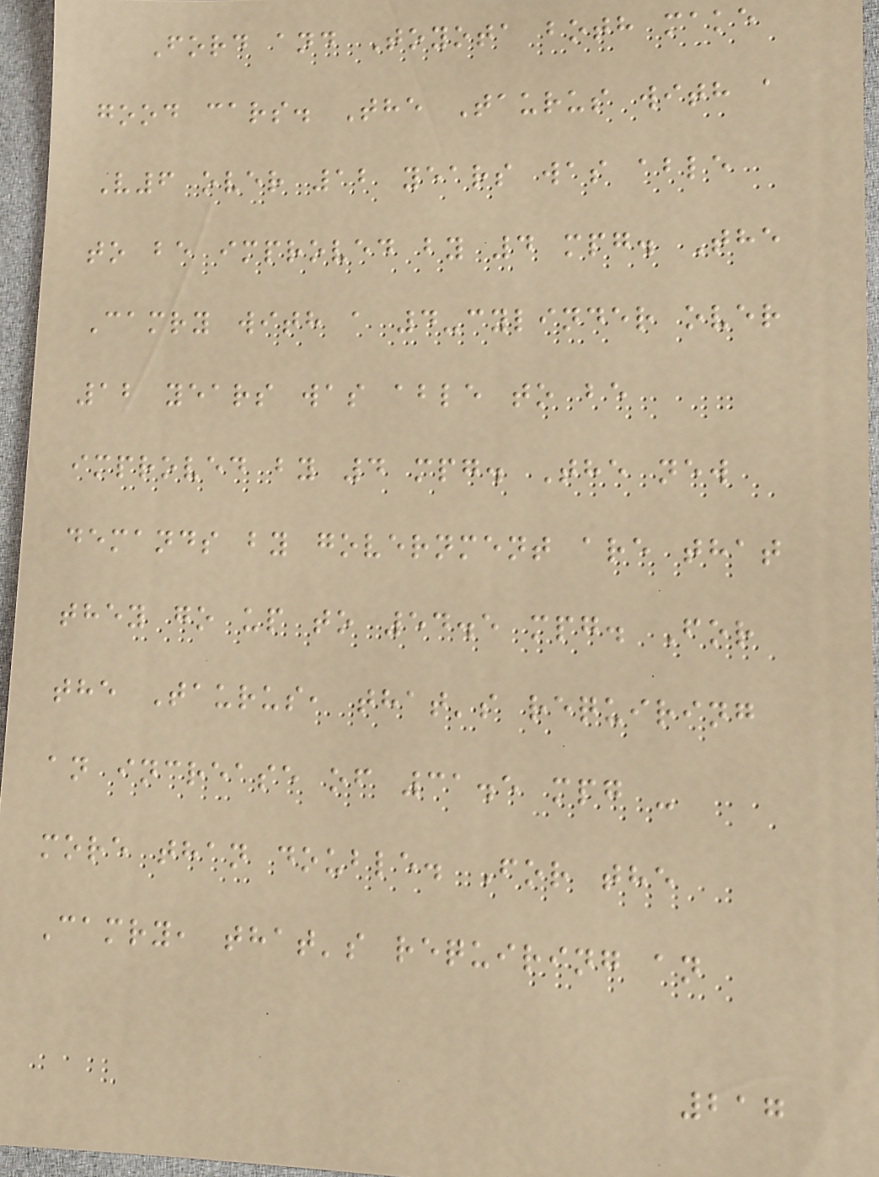Ford and Toyota both make
good cars. The Taurus with a
V6 over 12 years was able
to be improved by 4 mpg. The
Camry with a 4-cylinder over
12 years was able to be
improved by 4 mpg. The new
demands by government are that
they go up to 54.5 mpg. For
the Taurus, that's requiring
an increase of 31.5 mpg -
more than double. For the
Camry, that's requiring an
217
